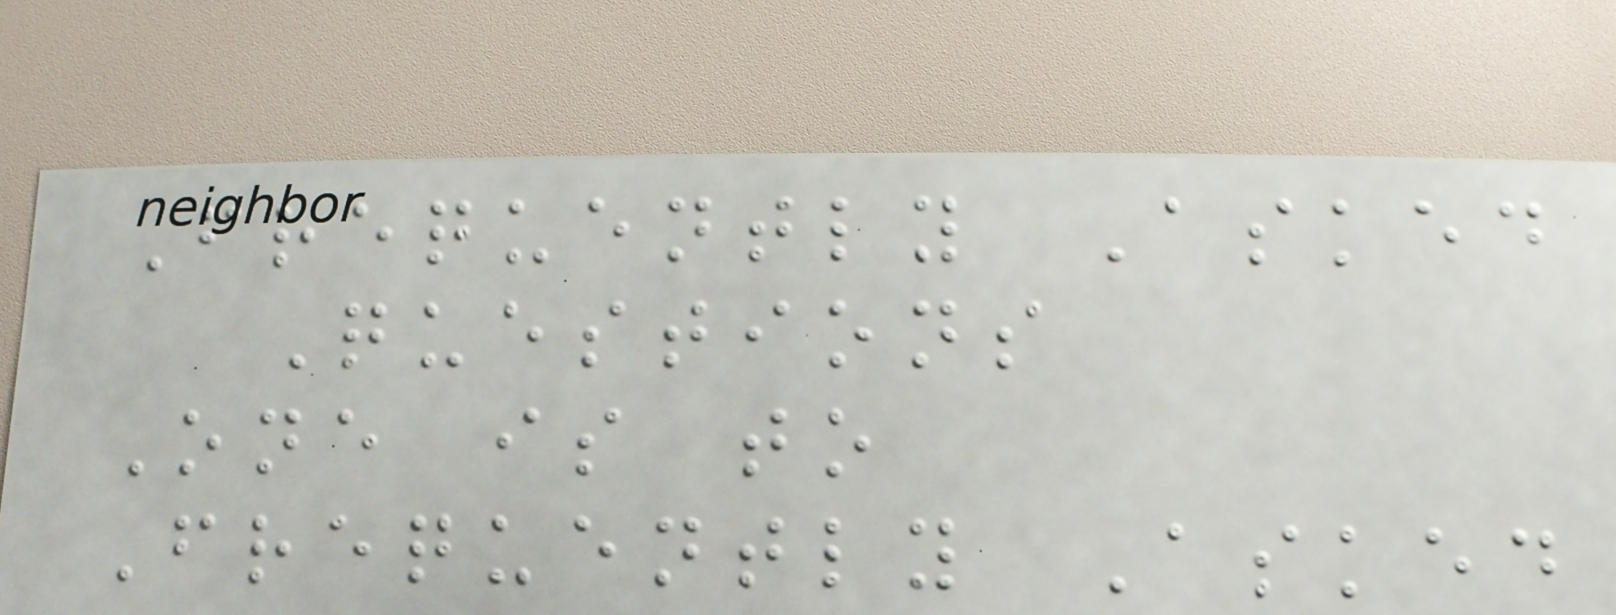Frequently Asked
Questions
One is to
Frequently Asked
